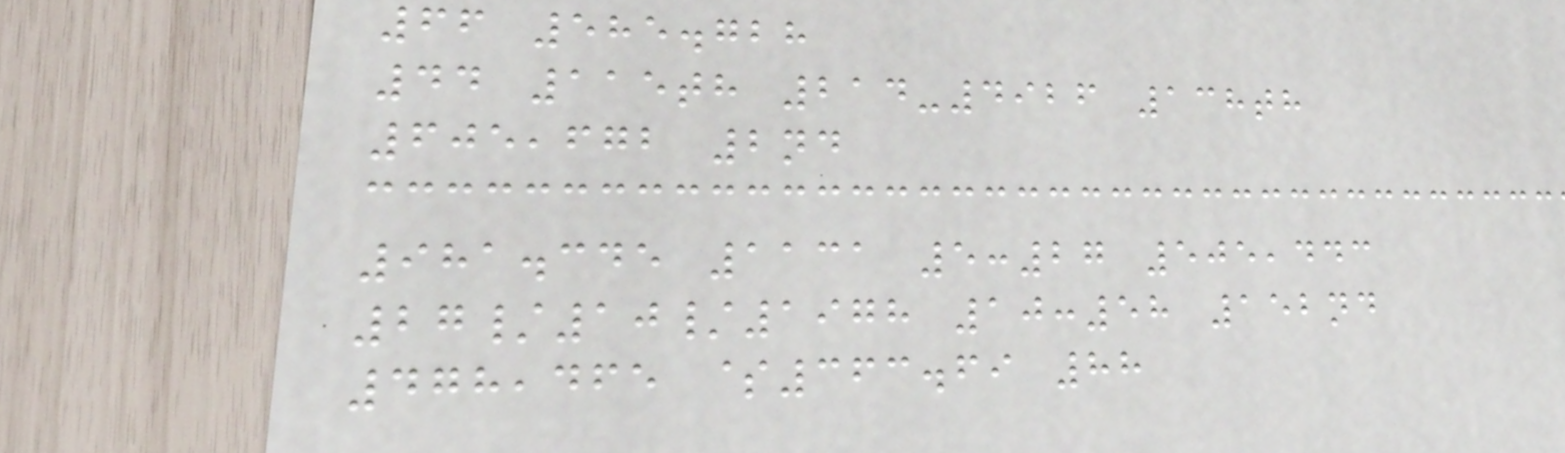66 585.728
44 115th 214-4926 138th
605,672 2nd
981.345 1131 5:27 505,443
27/10/1978 10:58 152nd
478,465 $363.69 88
